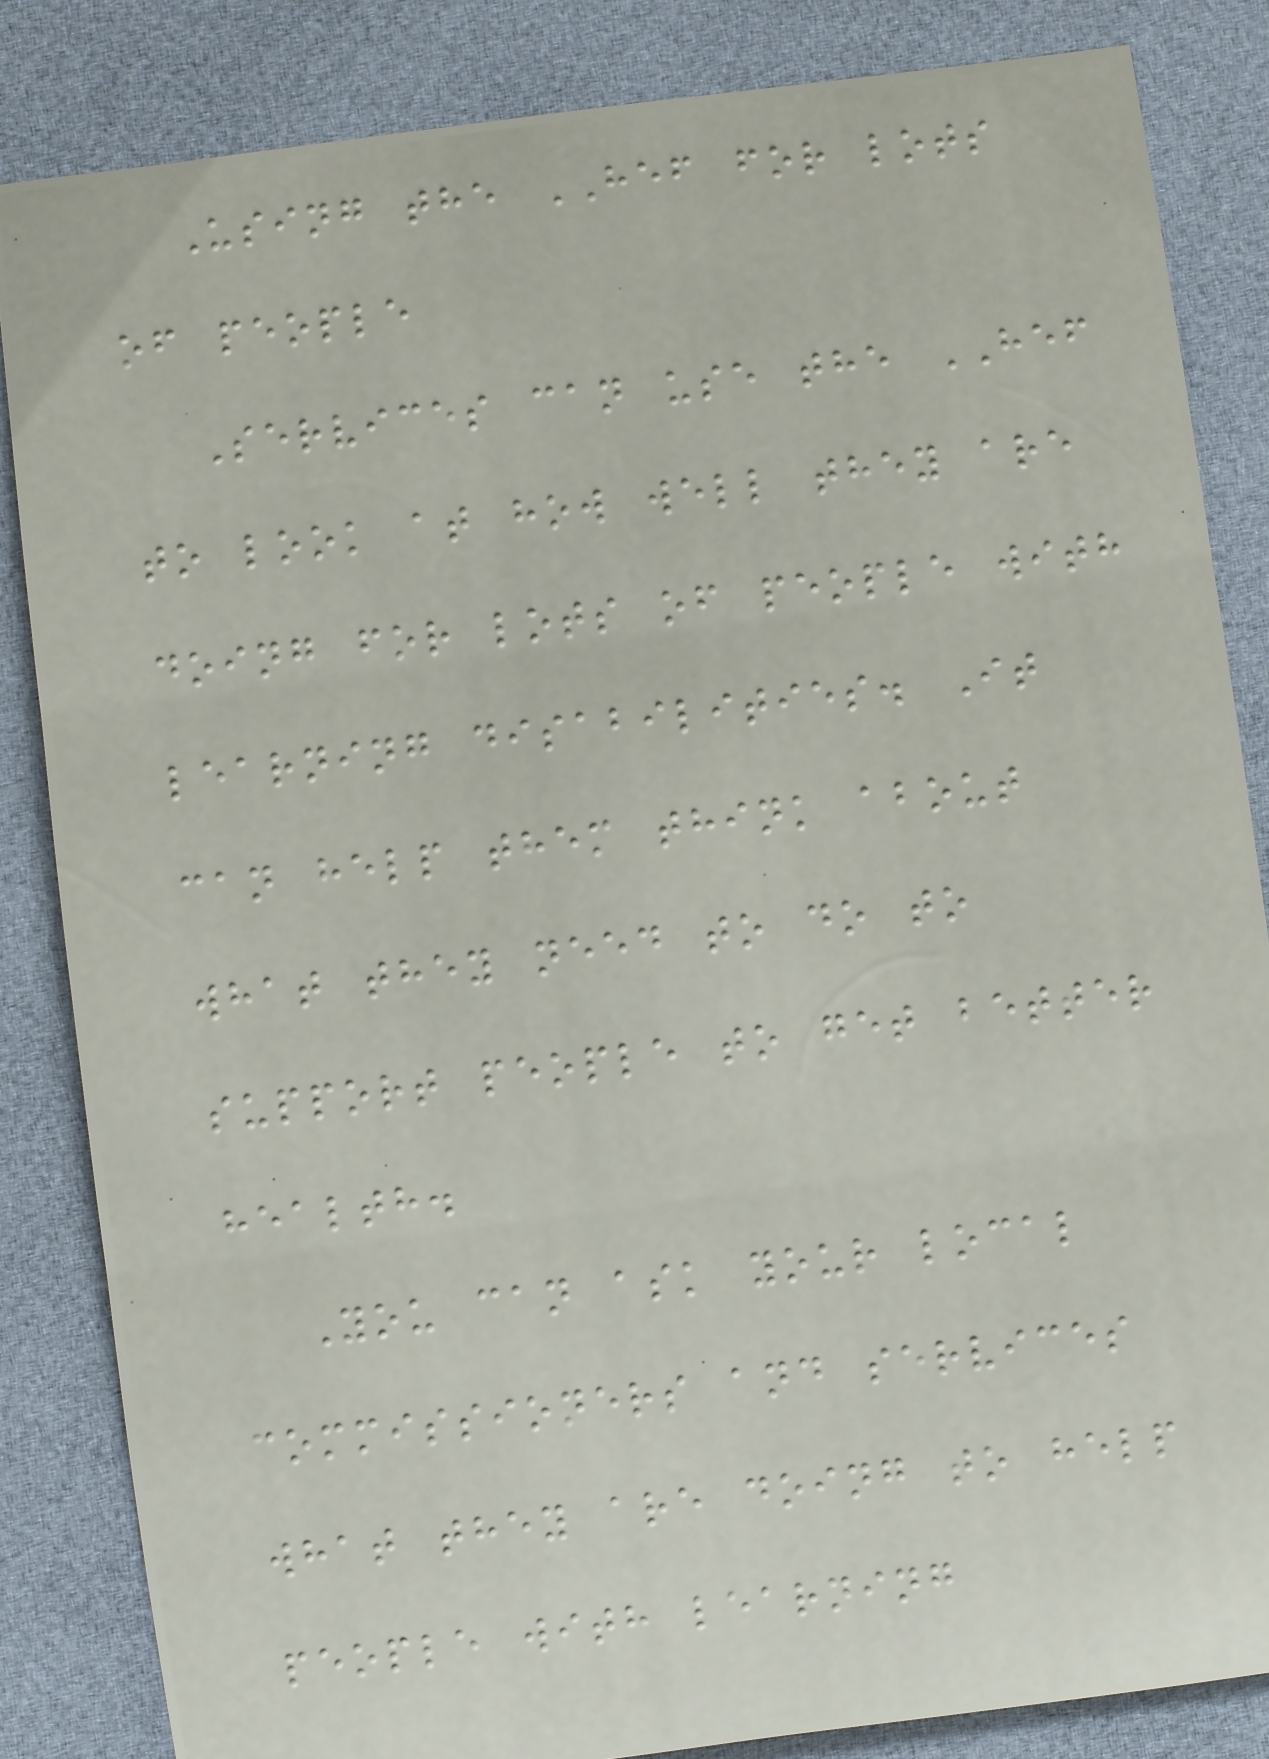Using the HEF for lots
of people
Services can use the HEF
to look at how well they are
doing for lots of people with
learning disabilities. It
can help them think about
what they need to do to
support people to get better
health.
You can ask your local
commissioners and services
what they are doing to help
people with learning
